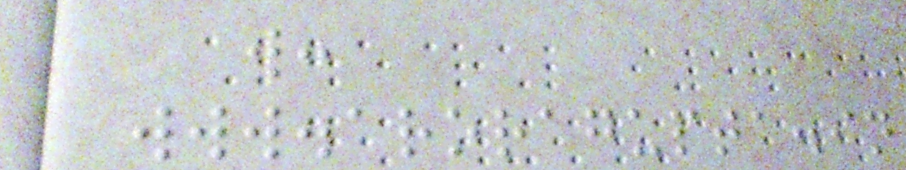w:
www.aroragupta.in
